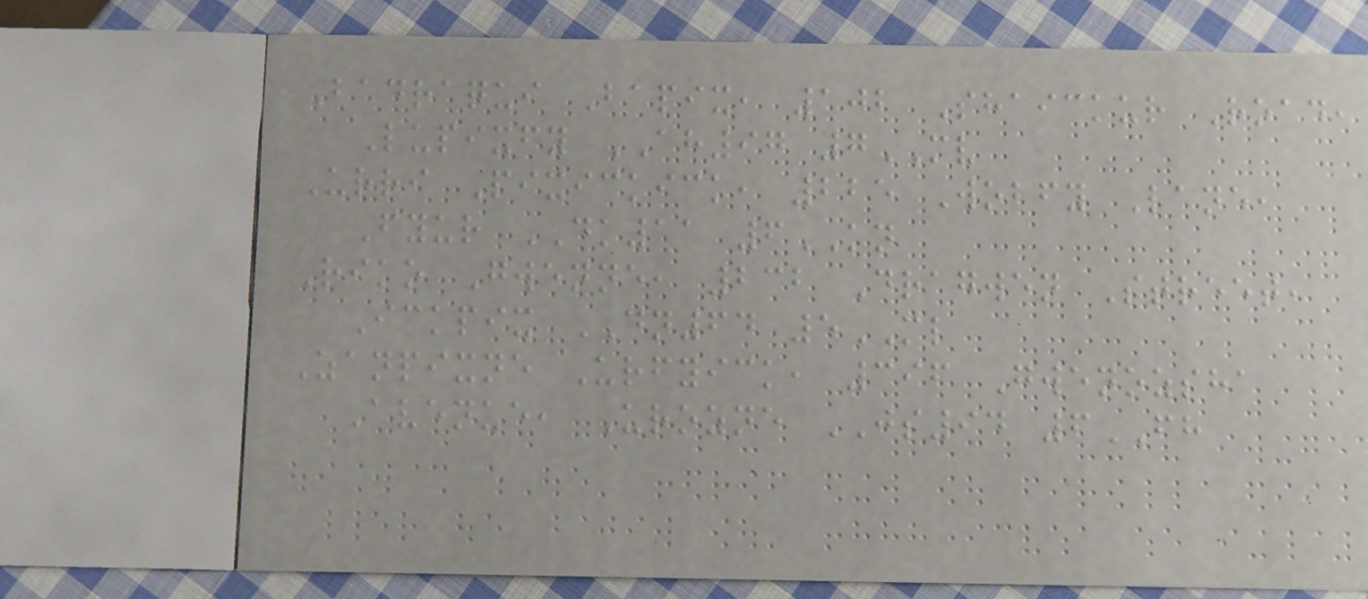Badraqui Bapix, 102 Shaickur Road,
Lupixfy AH97 7MV
Urri Pixickick, 225 Wobfy Lane,
Fyur DK11 6KN
Riko Gwenne, 232 Dragwen Street,
Ickpix DN64 5ML
Zanpixne Urfyick, 396 Gwenozsha
Avenue, Urozne JS94 6FH
